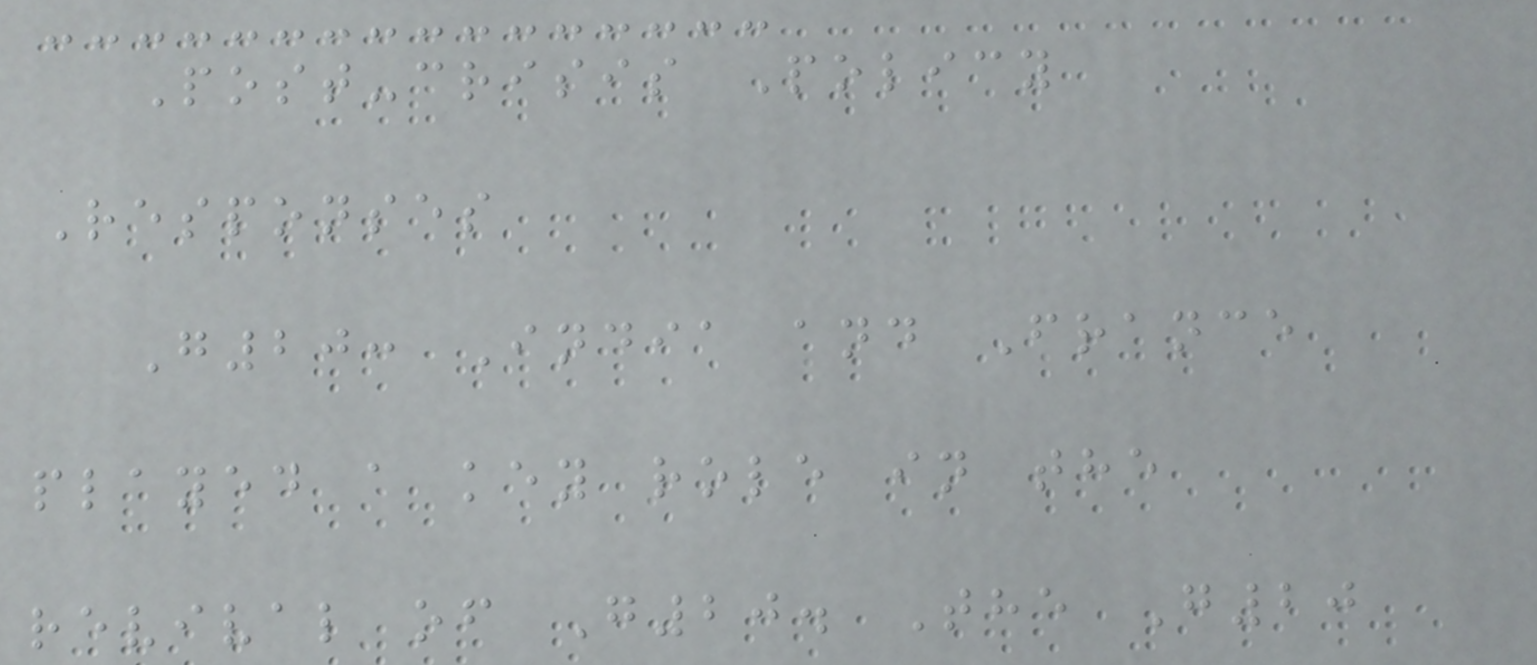Post-crisis Policy
Responses
G20: India and France
played a key role in the
revival of G20. The G20
